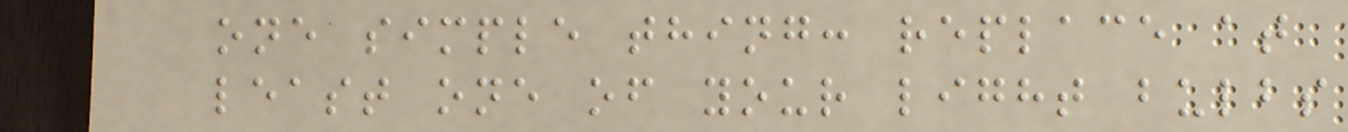one simple thing: replace at
least one of your light bulbs
